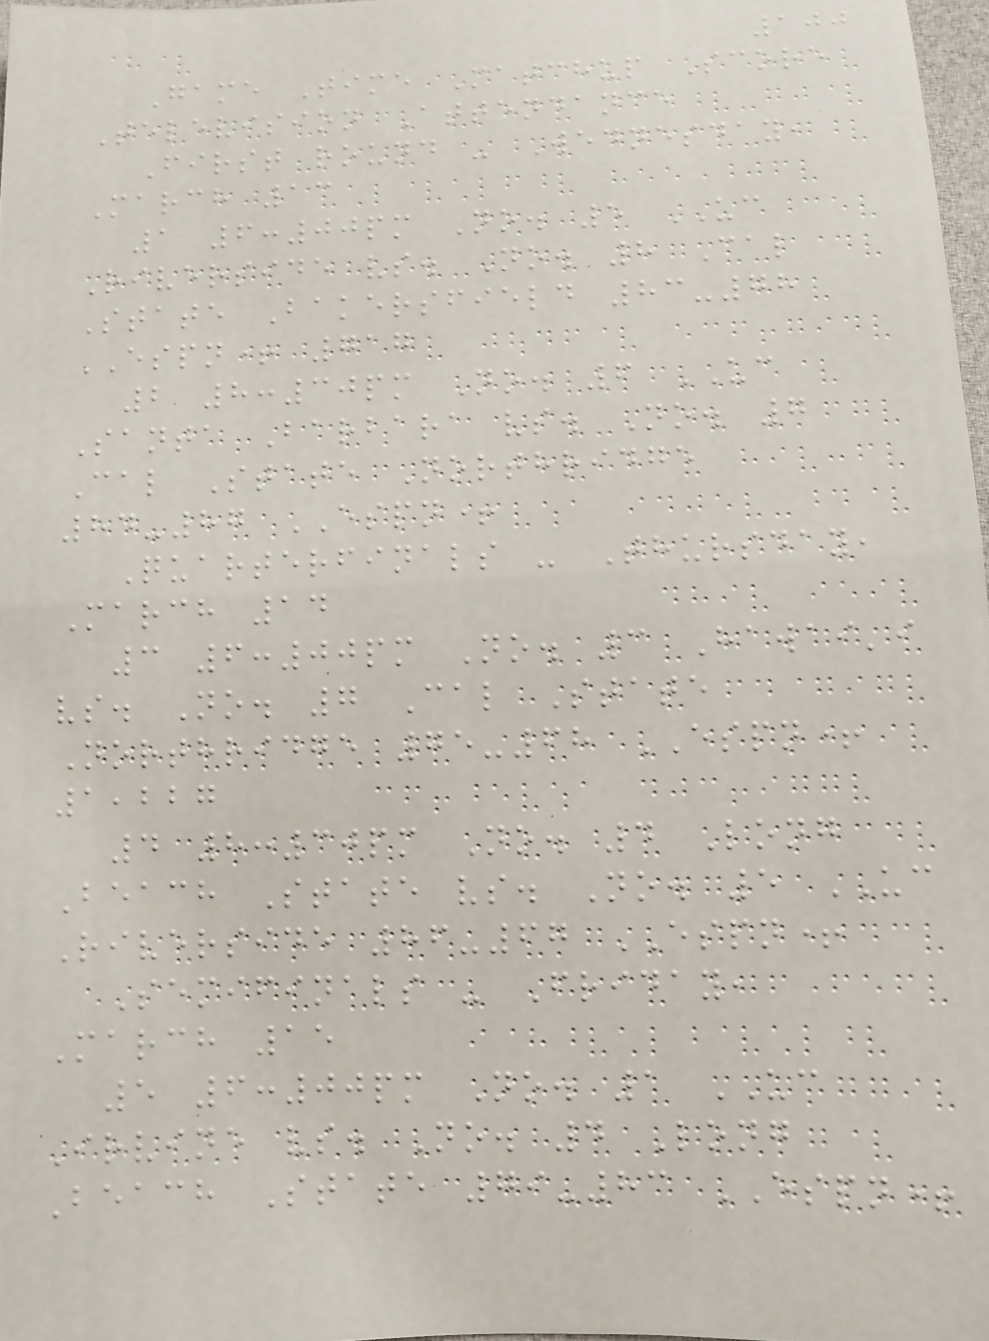100
Game Time Matchup Score
Television Attendance
First round - Wednesday,
March 13
1 6:00pm No. 5 UC
Riverside vs. No. 8 Cal
State Bakersfield 83-78
ESPN+ 717
2 8:30pm No. 6 UC
Santa Barbara vs. No. 7
Cal State Northridge
84-87 ESPN+
Quarterfinals - Thursday,
March 14
3 6:00pm No. 3 Hawai'i
vs. No. 7 Cal State
Northridge 75-68 ESPN+
1,227
4 8:30pm No. 4 Long
Beach State vs. No. 5 UC
Riverside 86-67 ESPN+
Semifinals - Friday,
March 15
5 6:00pm No. 1 UC
Irvine vs. No. 4 Long
Beach State 79-83 ESPN+
